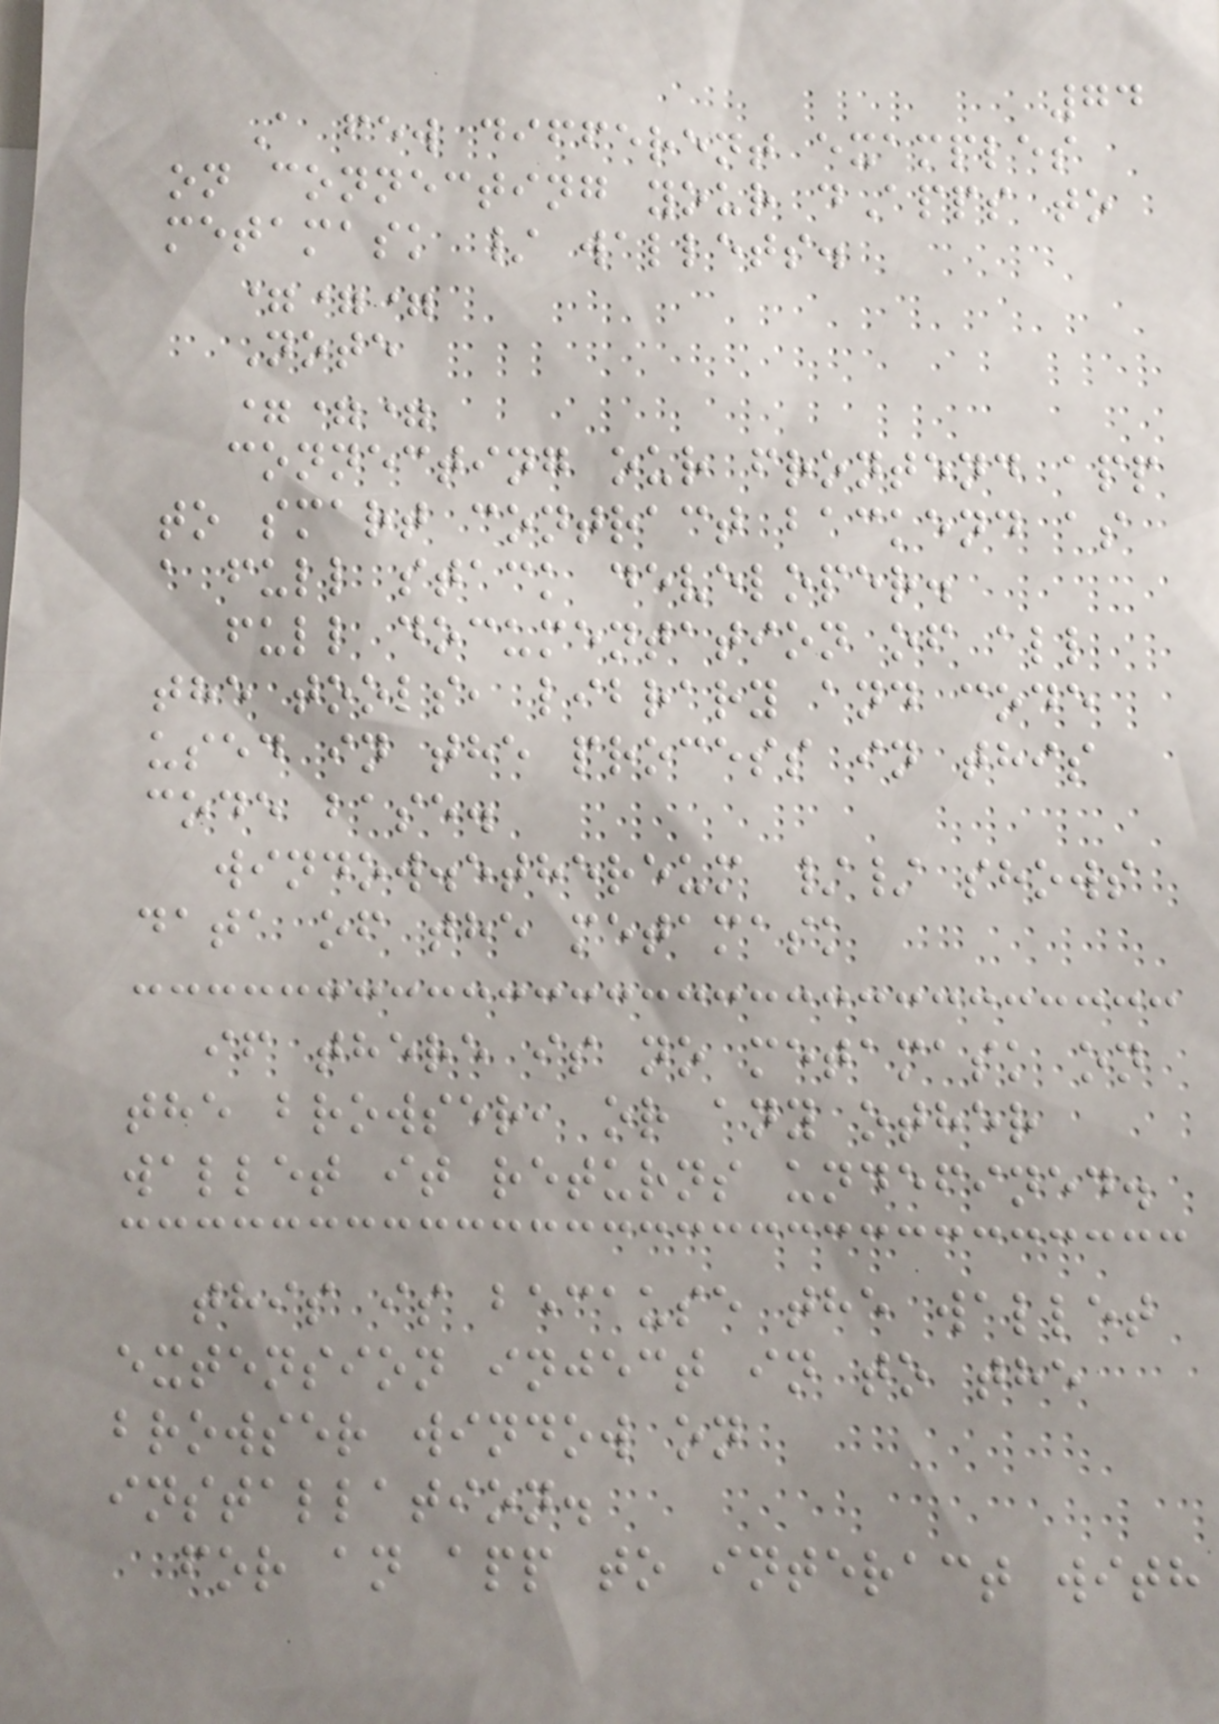74
A few different examples
on connecting your dApps to
metamask / wallets.
===
Note
===
connecting our frontend app
to smart contract backend as
a full stack developer.
full documentation of all
the tools, library and code
used in the process in this
code base.
window.ethereum // shows
data of the metamask
if there is no metamask on
the browser, or any other
wallet it returns undefined.
this is because the wallet
extension inject in to the
browser window on
installation.
for an app to interact with
